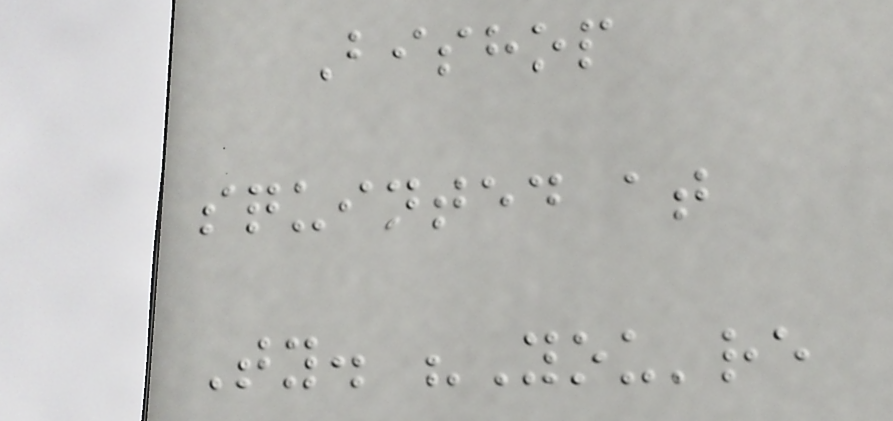Bishop
squinted at
Ty. "You're
